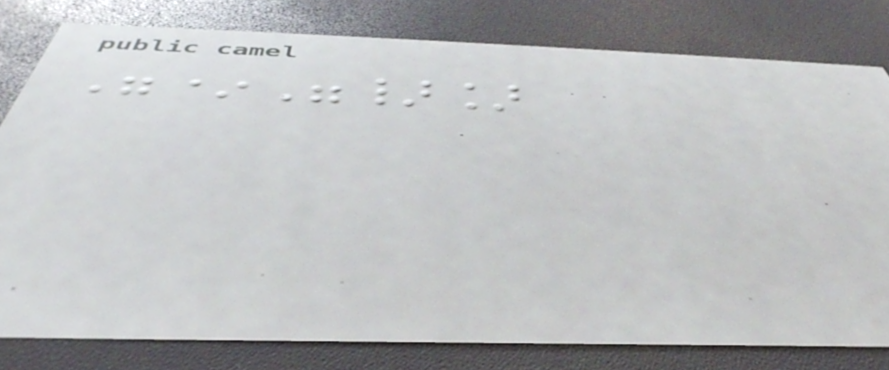"*"}]
